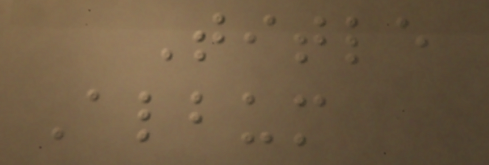Title
Album
